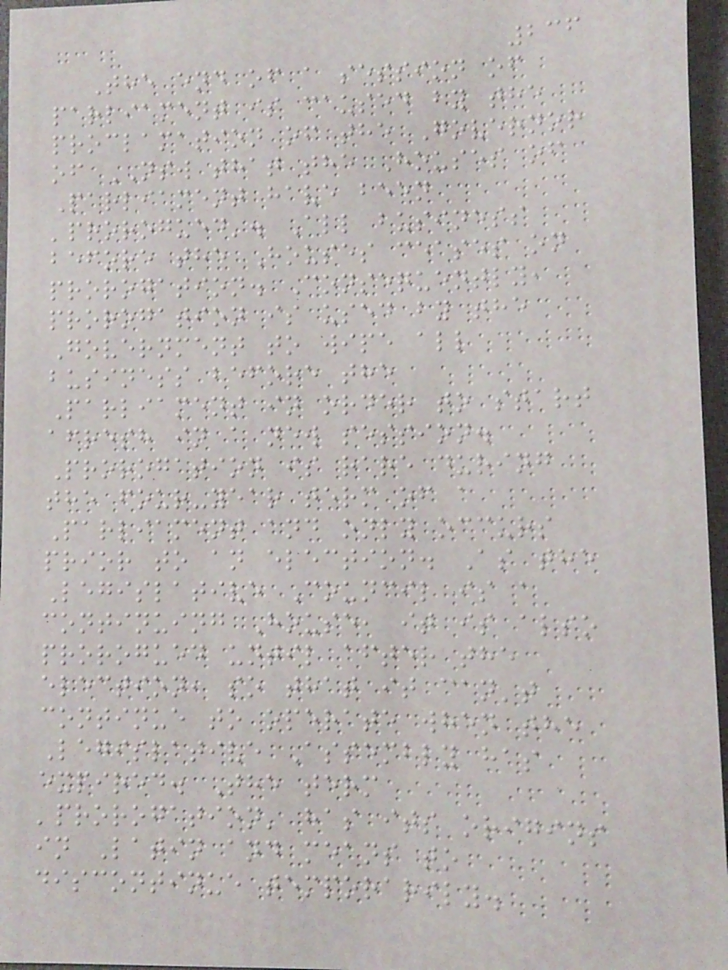236
The end of a session of
parliament is caused by the
proclamation of the Governor
of NSW that the Houses of
Parliament have been
'prorogued'. All business
before the Houses ceases on
prorogation. Consequently,
prorogation is used by the
Government to wipe all
business before the
Parliament in order to start
afresh in a new session.
Prorogation is rare during
the four-year term of a
Parliament and only occurs
prior to an election. As the
Legislative Council is a
continuing House, it is also
prorogued until after the
election, so that it can't
continue to operate when the
Legislative Assembly has
expired. The term
'prorogation' has its origins
in Latin and means to
discontinue temporarily.
